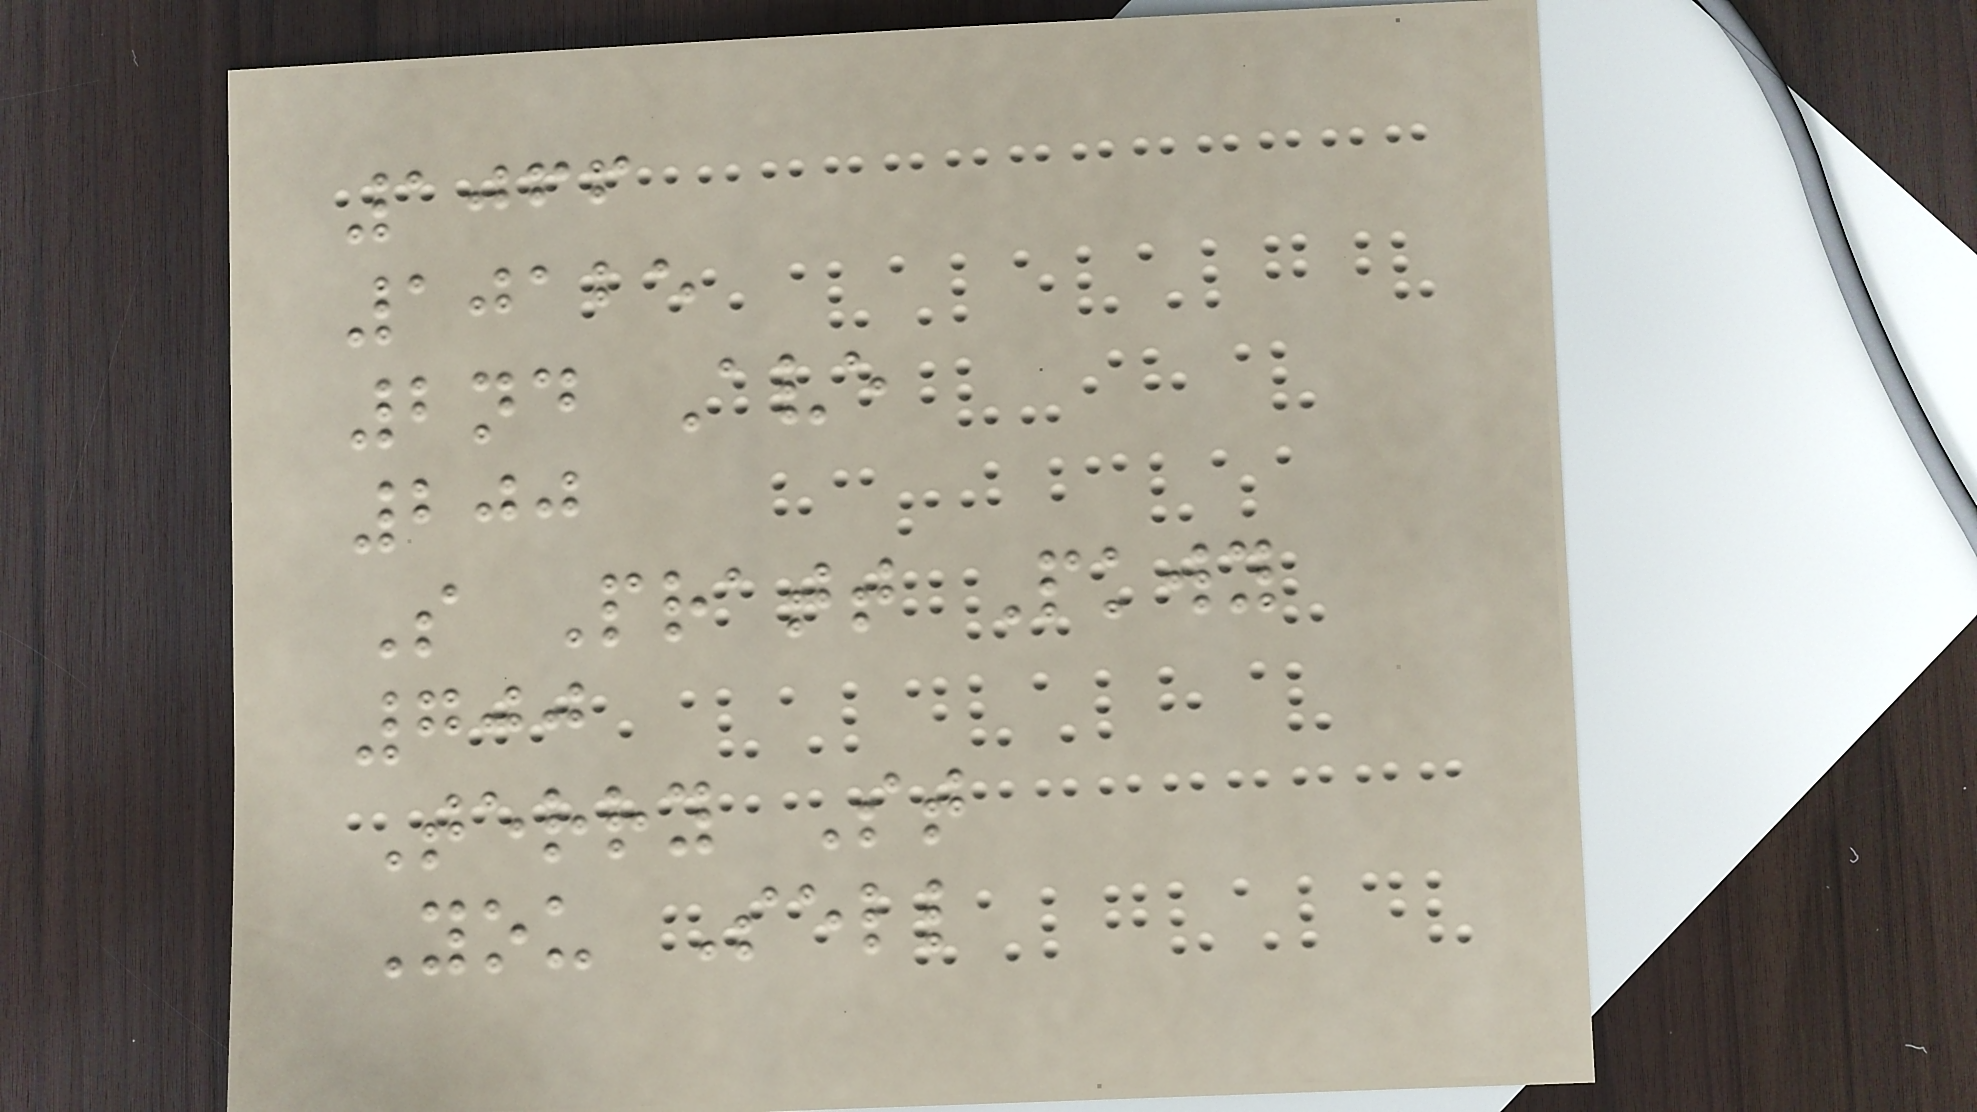1066
10125
2nd Ave
200
S Pratt Pkwy
700
Terry St
You Sell
